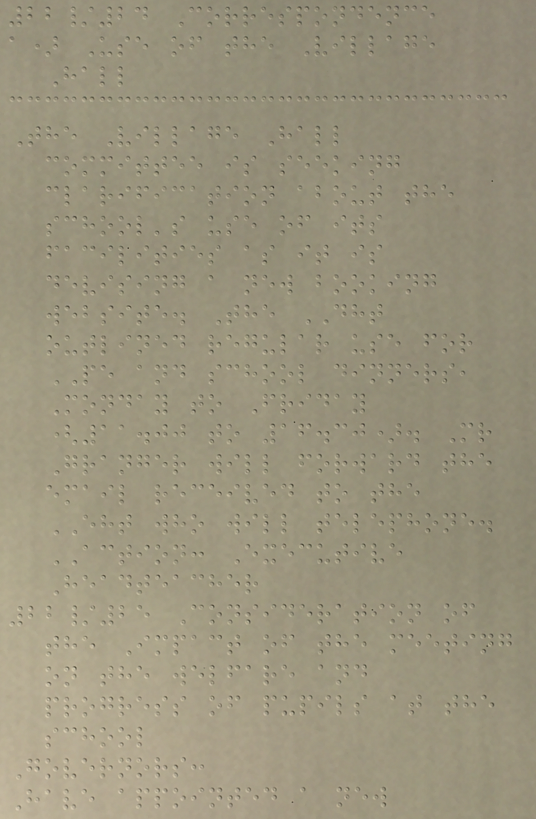22/24 Correspondence
a) Use of the Village
Hall
The Village Hall
committee is seeking
clarification about the
school's use of its
facilities as it is
devising a new booking
website. The DHT
outlined regular use for
PE and school dinners,
Monday to Friday
(11.00 to 16.30). Mr
Granger will forward the
email received to the
EHT who will telephone.
ACTION: Executive
Headteacher
22/25 Consideration of
the Impact of the meeting
on the welfare and
progress of pupils at the
school
Governors:
Have appointed a new
